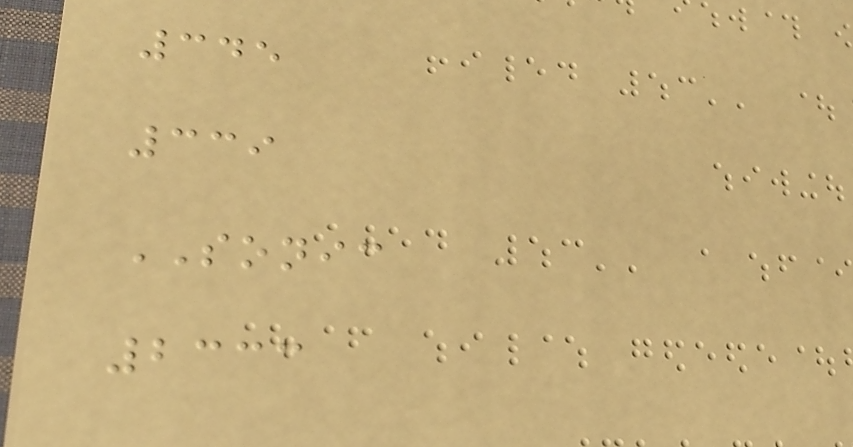345
339
SONIC
2333
